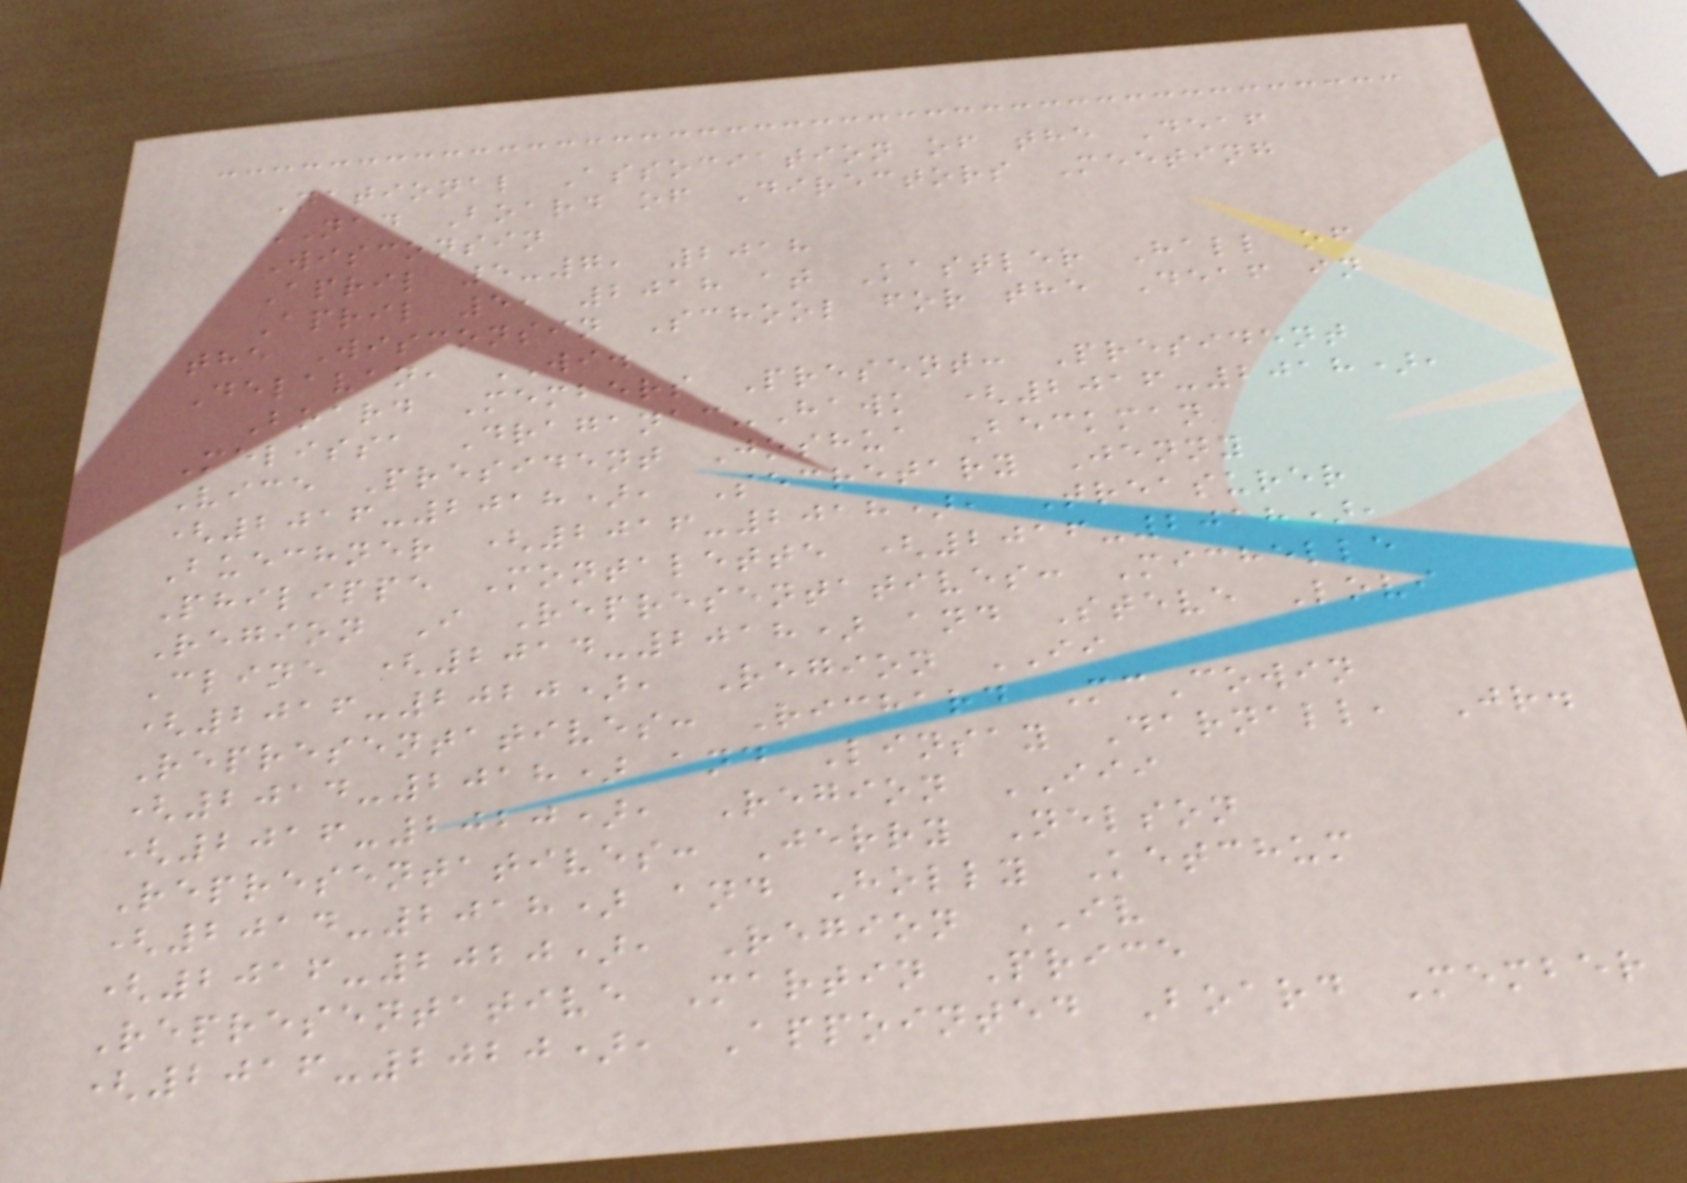National Association of the Deaf
NAD Board of Directors Meeting
Wisconsin
April 5-7, 2018
April 5, 2018 at Kastler Hall of
the Wisconsin School for the Deaf in
Delavan, WI.
Board Members Present: President
Melissa Draganac-Hawk (2016-2018),
Vice President Joshua Beckman
(2016-2018), Secretary Jenny
Buechner (2016-2018), Treasurer
Philippe Montalette (2016-2018),
Region I Representatives: Michelle
Cline (2014-2018) and Steve Lovi
(2016-2020), Region II
Representatives: Richard McCowin
(2014-2018) and Linsay Darnall, Jr.
(2016-2020), Region III
Representatives: Jerry Nelson
(2014-2018) and Holly Ketchum
(2016-2020), Region IV
Representative Martin Price
(2016-2020), Appointed Board Member
